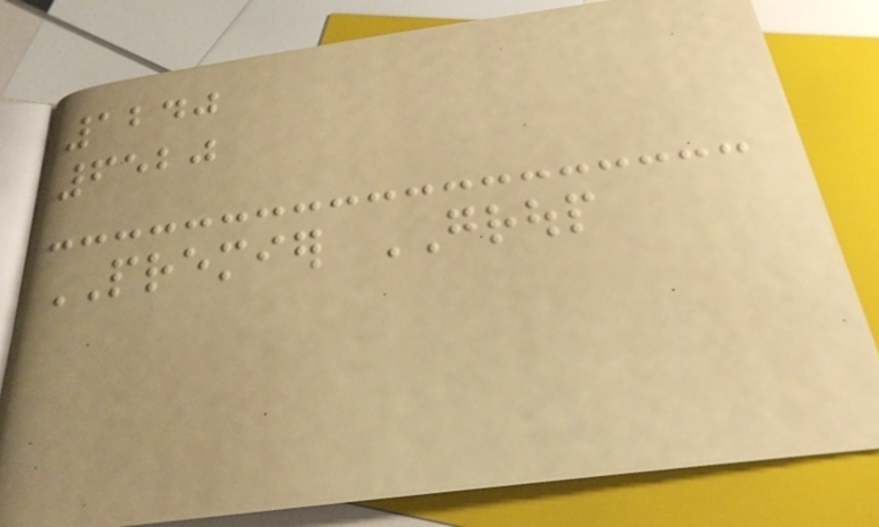1240
6520
PREMIER GROUP
